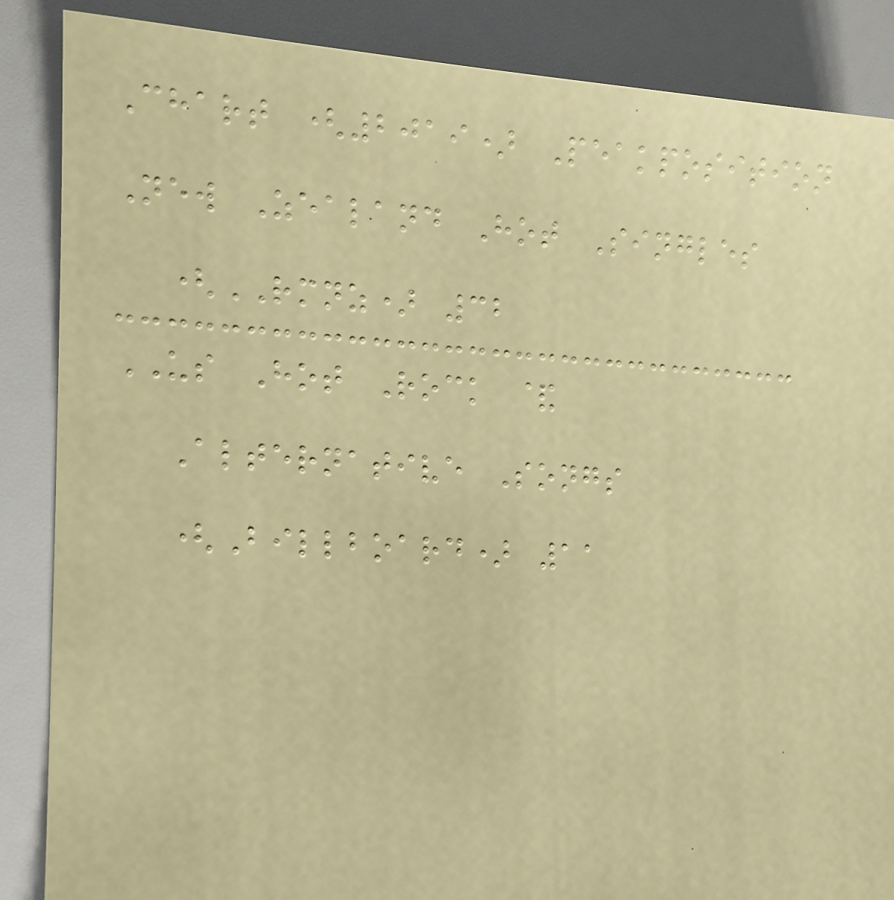Chart (2019) Peakposition
New Zealand Hot Singles
(RMNZ) 32
US Hot Rock &
Alternative Songs
(Billboard) 11
